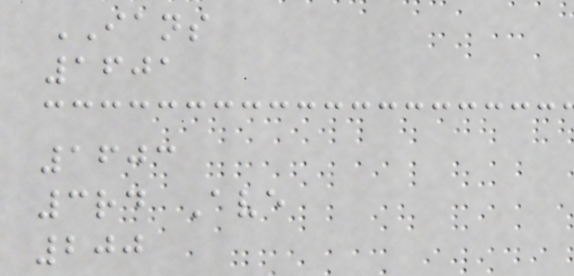IANS
1601
1603
3rd Ave
200
